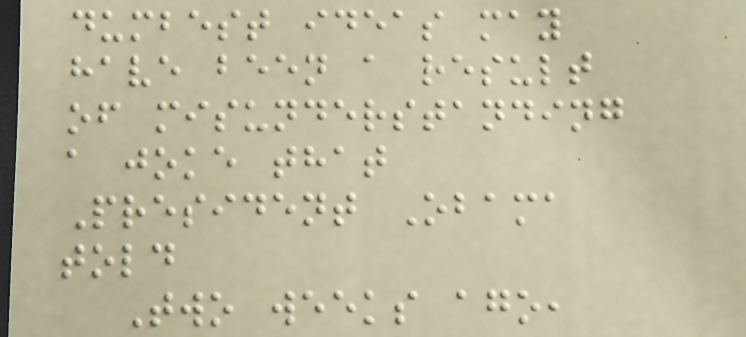dumbest ideas may
have been a result
of misunderstanding
a joke that
President Obama
told
Two weeks ago,
